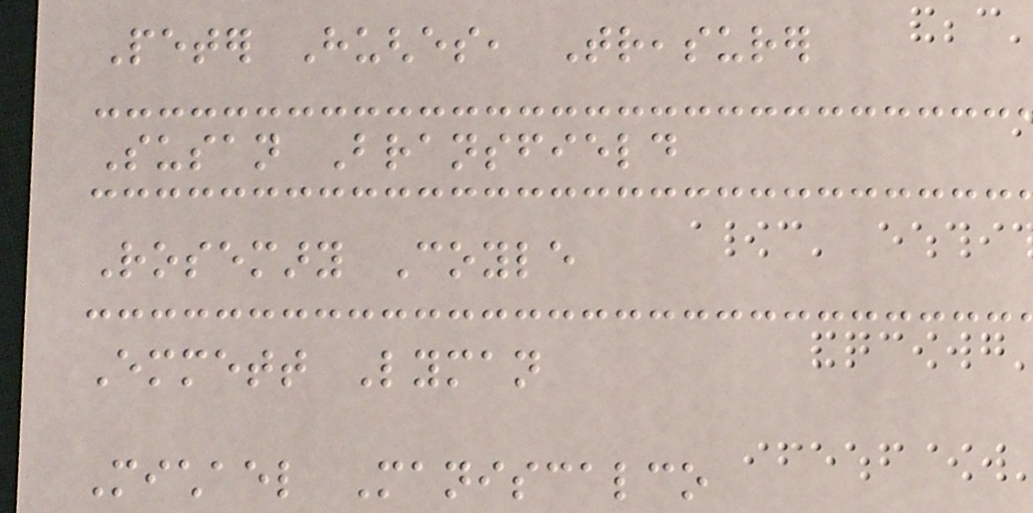Peter Hughes, Treasurer
Susan Bransfield
Rosemary Coyle
Emmett Lyman
Michael Maniscalco
